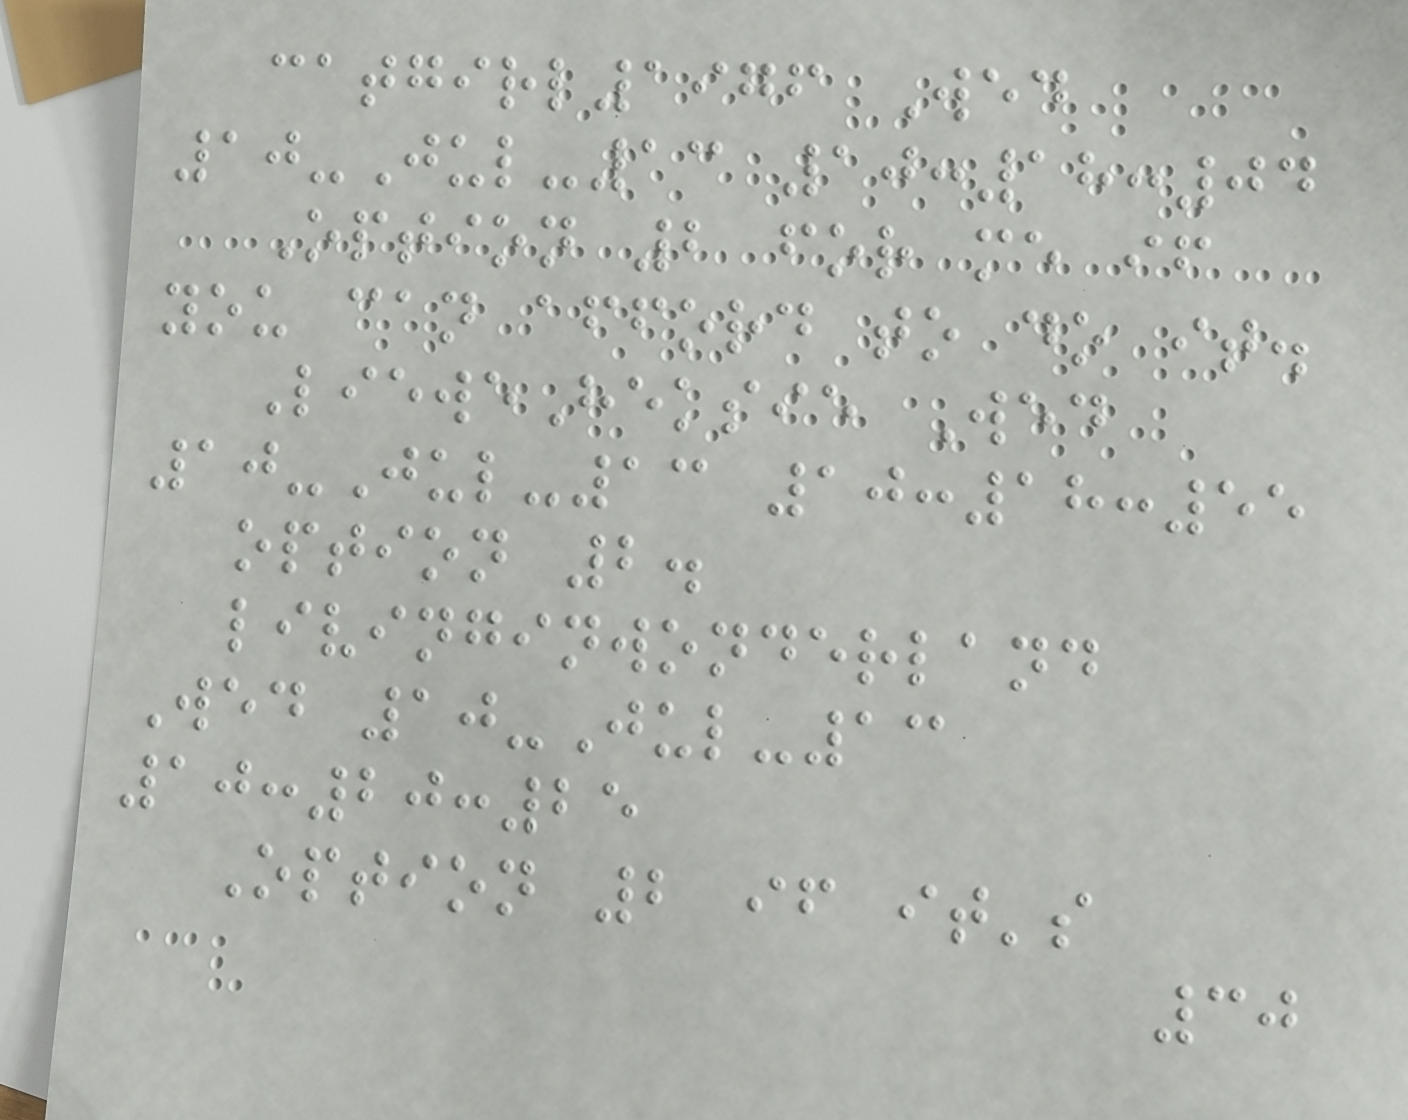catgirl1976 Wed
10-Jul-13 10:18:04
Option 2 for me if
you can afford to do it.
LieweHeksie Wed
10-Jul-13 10:18:55
option 2.
livinginwonderland
Wed 10-Jul-13
10:20:25
Option 2 if it's
30
